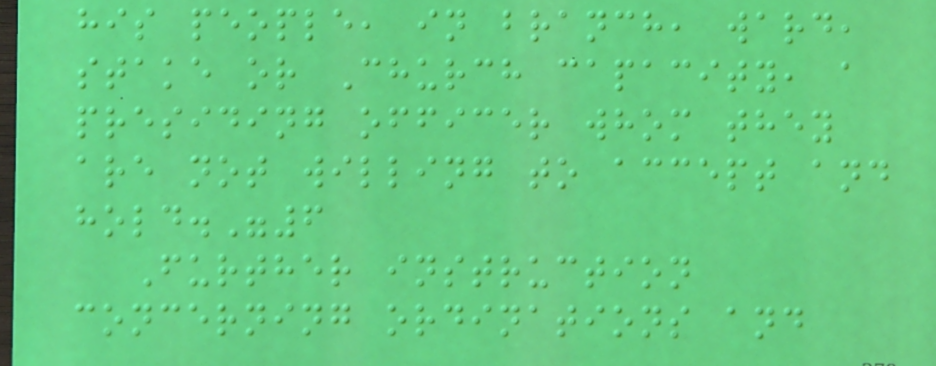his people, in branch, ward,
stake or Church capacity, a
presiding officer whom they
are not willing to accept and
hold."6
Further instruction
concerning ordinations and
